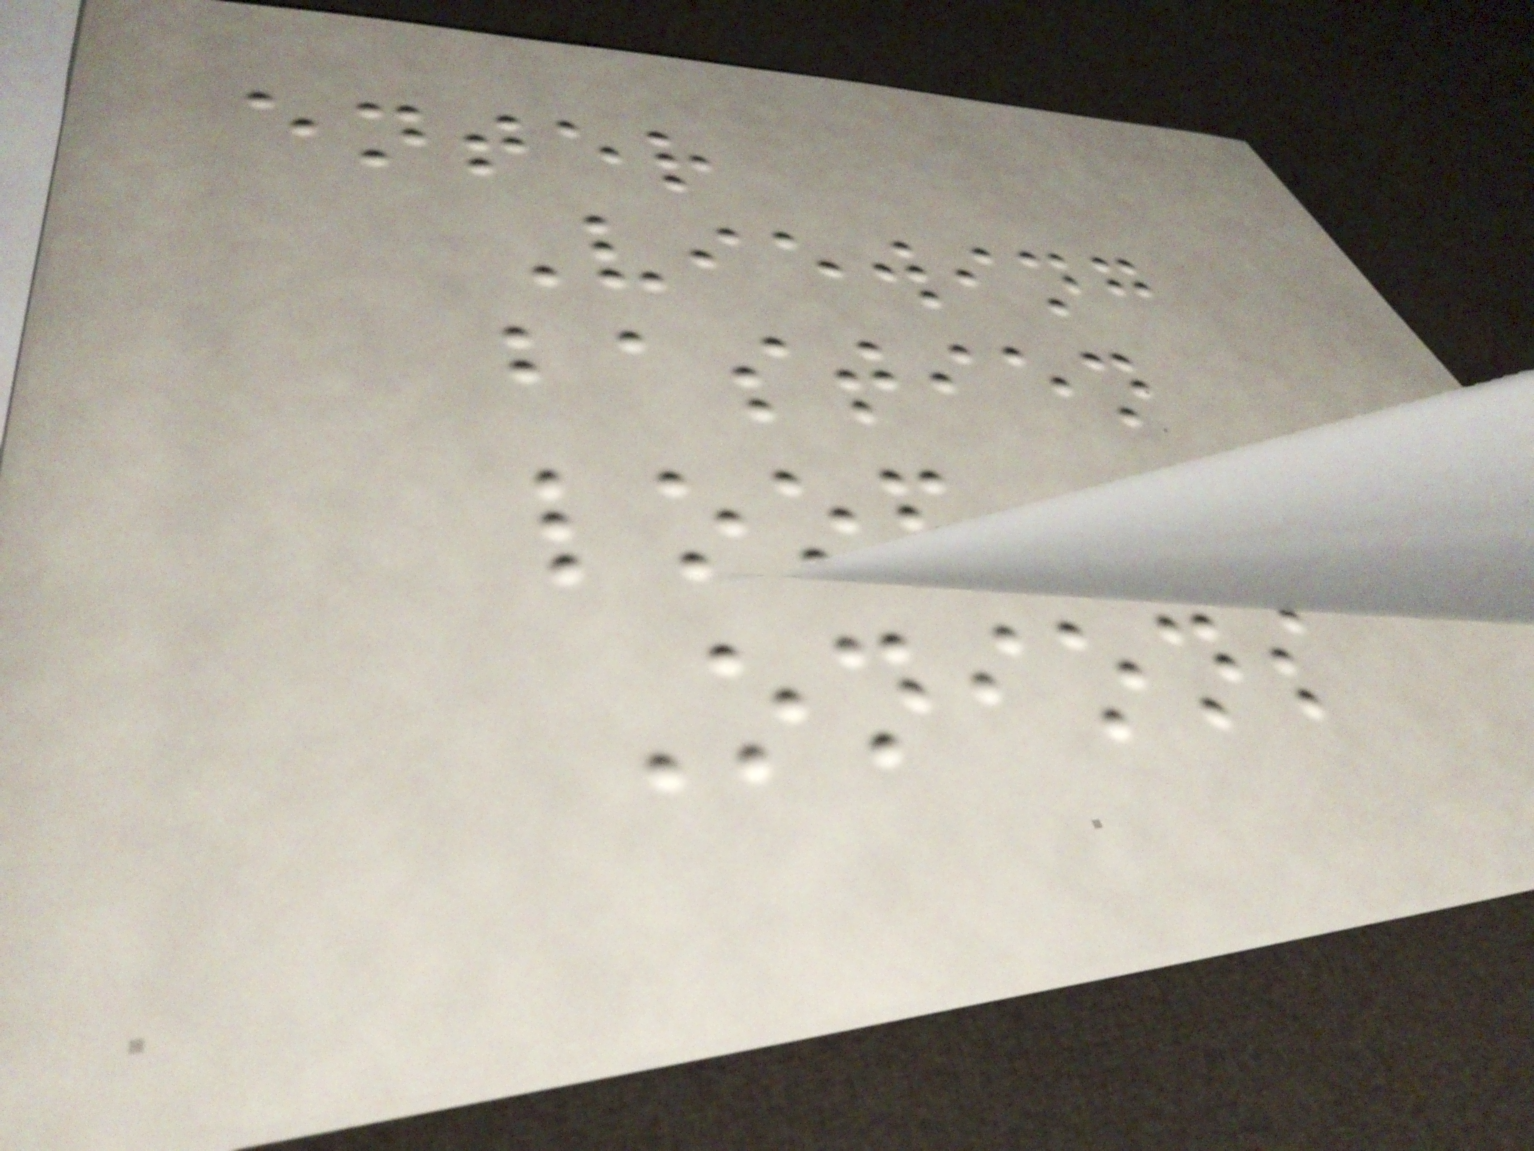enter
Viewing
bastien
loop
Onions
